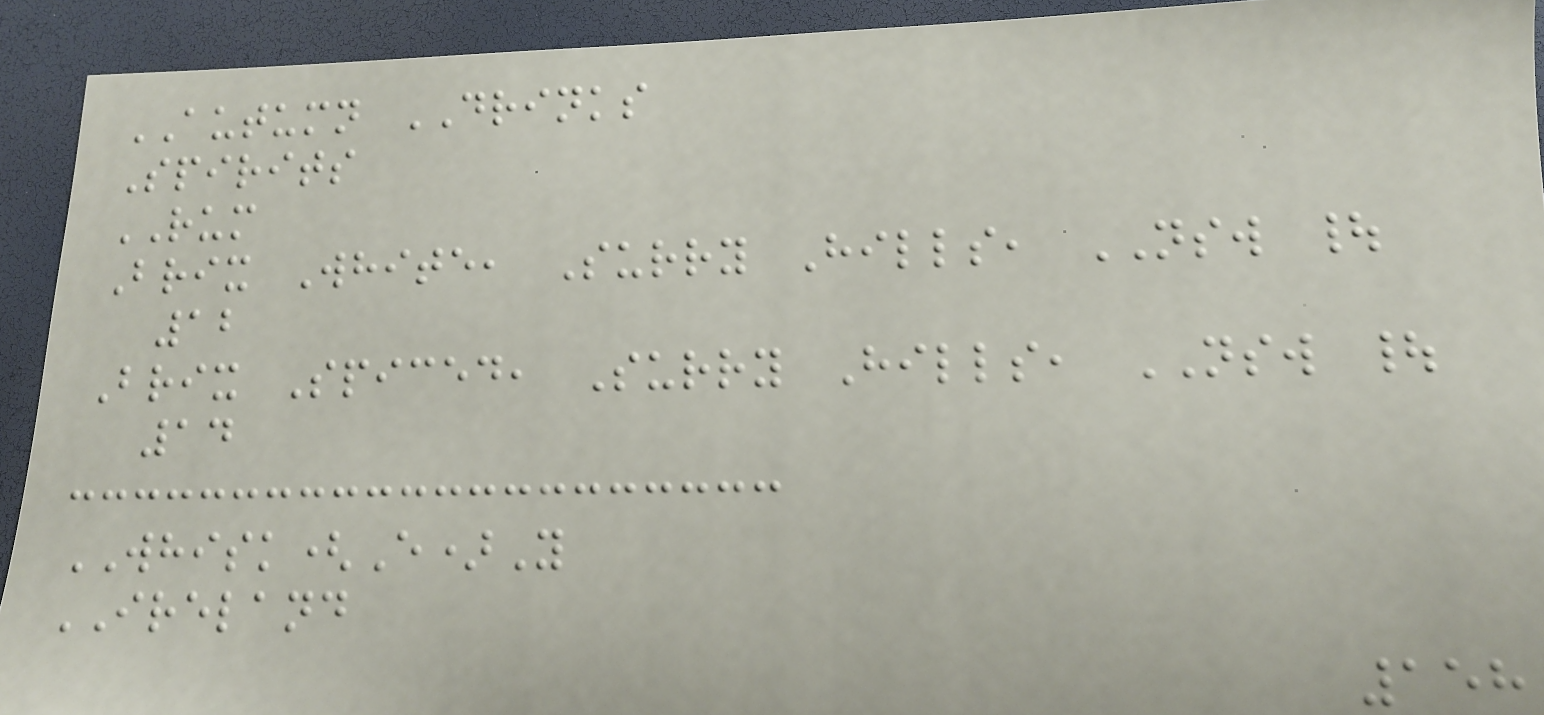AUTUMN DRINKS
Spirits
RUM
Brix White, Surry Hills, NSW |
12
Brix Spiced, Surry Hills, NSW |
14
WHISK(E)Y
IRELAND
158
